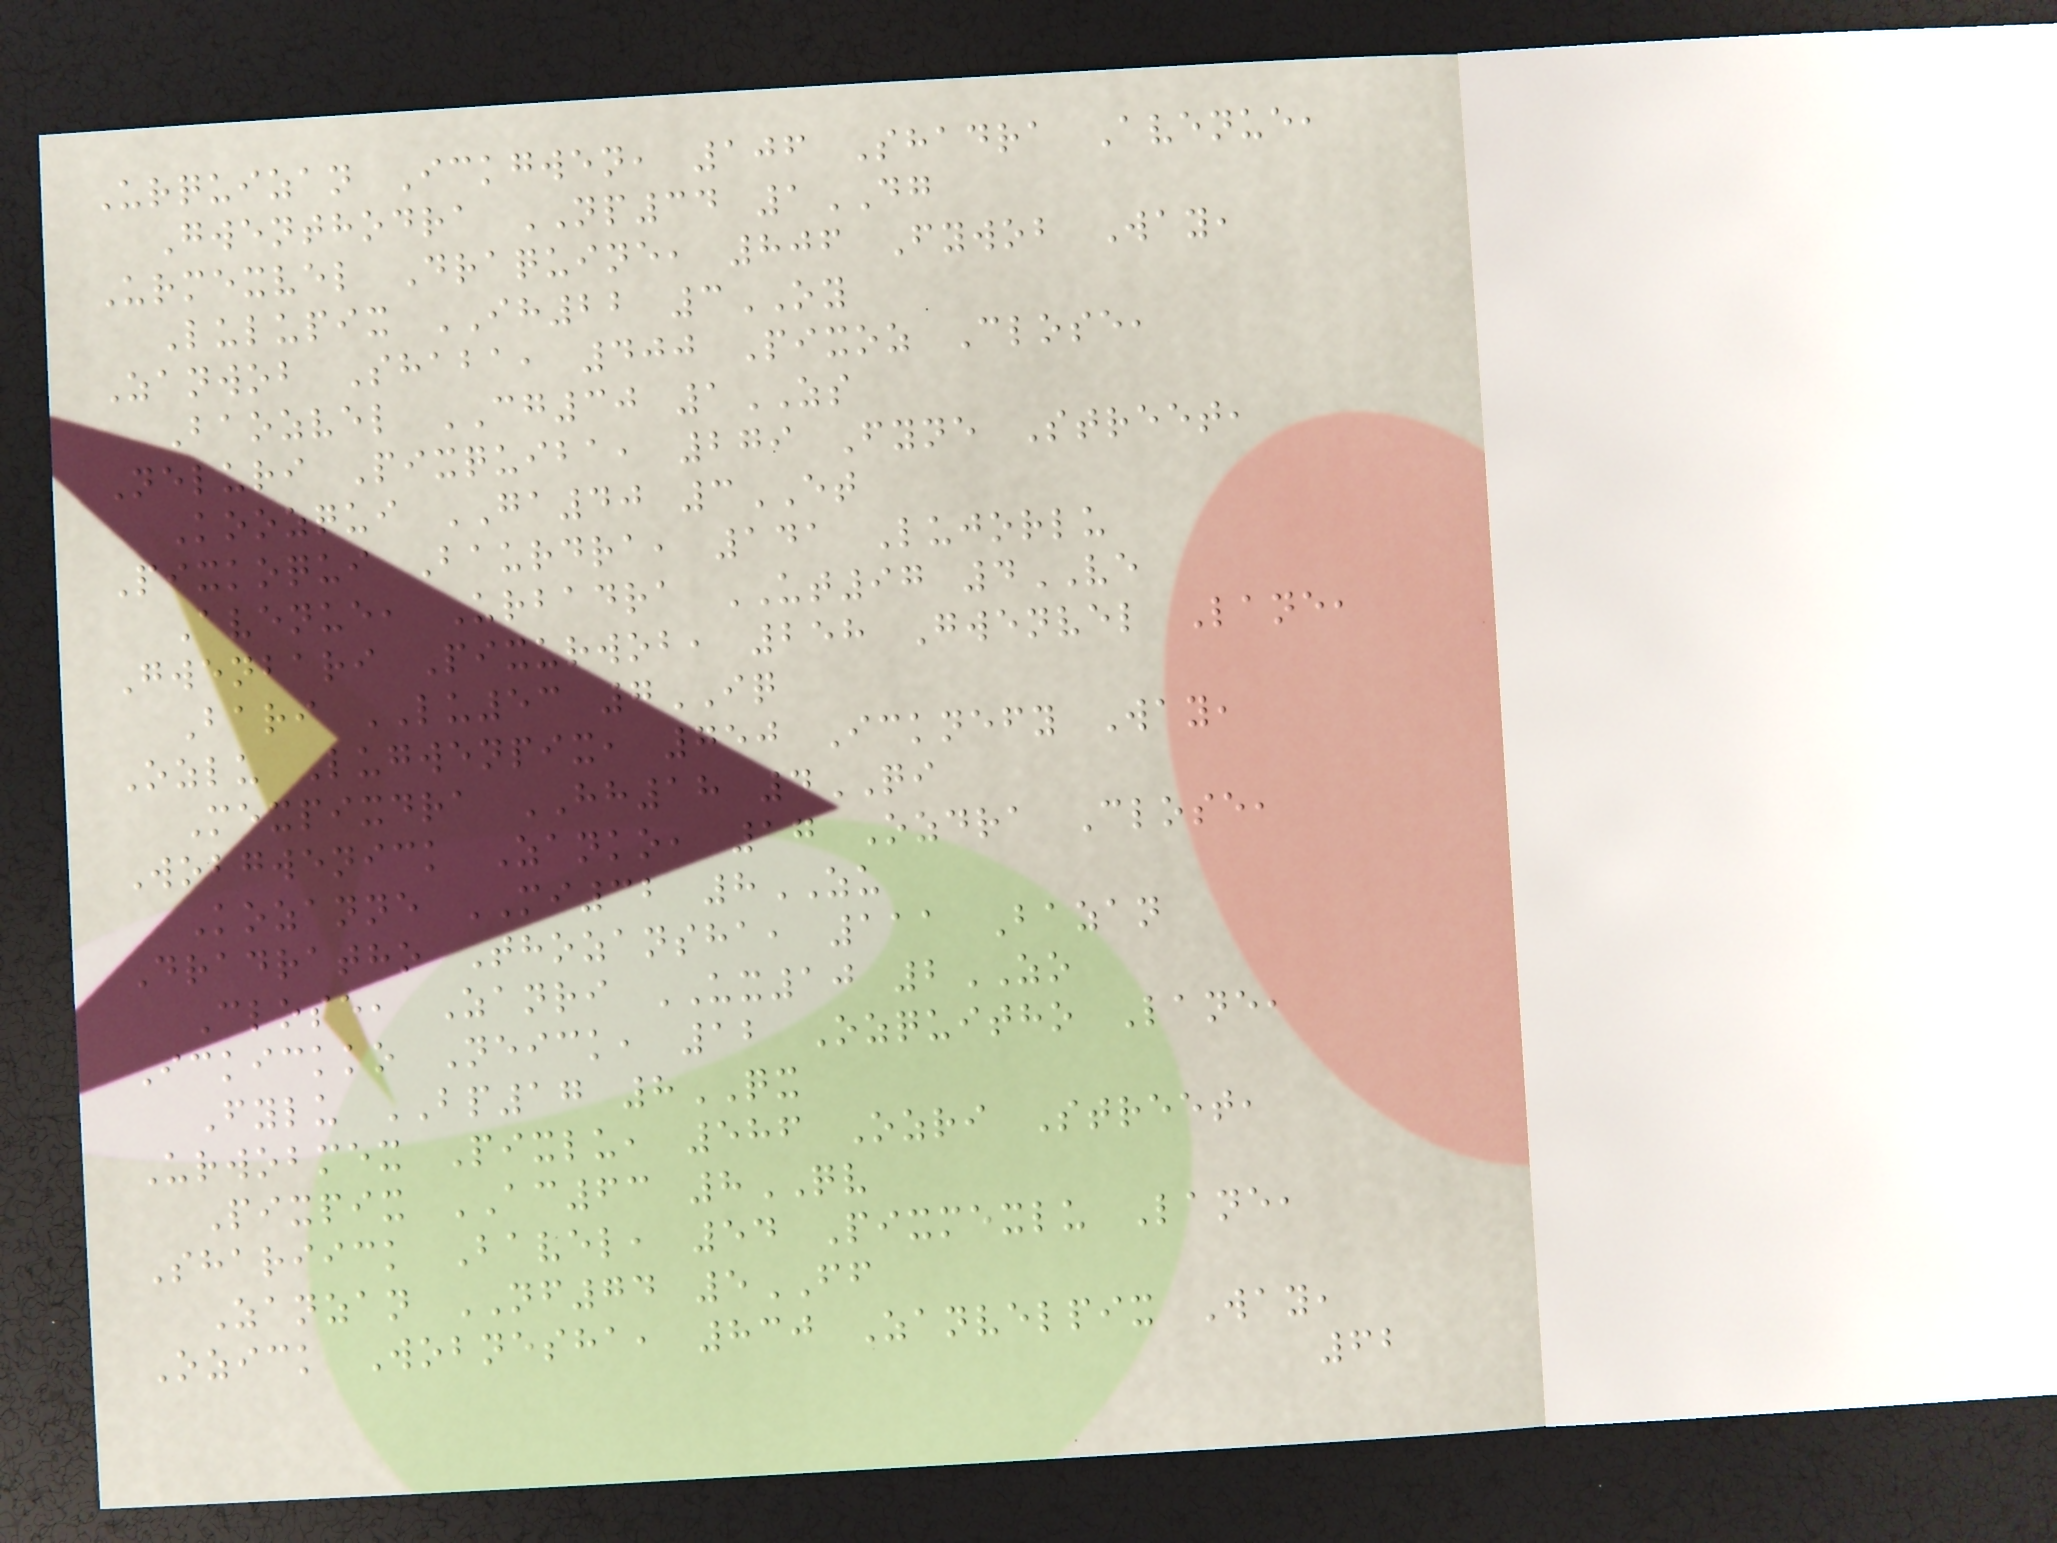Urquizan Ickgwen, 106 Shadra Avenue,
Gwenthodra NP34 1DG
Urmexvel Draquine, 806 Fywob Way,
Lulupix IH22 3OY
Zanwob Shaba, 400 Pixoz Close,
Baozvel CG30 1ZS
Neluri Pixquiba, 279 Fyne Street,
Koozqui GA40 3ET
Pixkoqui Baurdra, 141 Lujorlu
Avenue, Urbadra UT97 4VE
Gwenbari Pixurwob, 258 Gwenvel Lane,
Bari LU53 7IQ
Ozlu Lugwenpix, 750 Icknefy Way,
Mexpixdra HH18 4QI
Wobgwenick Zanko, 17 Ozdra Close,
Kozanne MI32 8ZU
Dradratho Thozansha, 111 Bazan
Close, Zanri UX10 2ZO
Ickickko Neick, 12 Ozquitho Lane,
Fylu BP17 8QX
Urwobmex Pixlu, 586 Ozri Street,
Pixpix AC63 8QV
Shariick Bavel, 54 Pixmexlu Lane,
Zanzan NF74 5FF
Ozick Wobnesha, 830 Zanvelpix Way,
62
